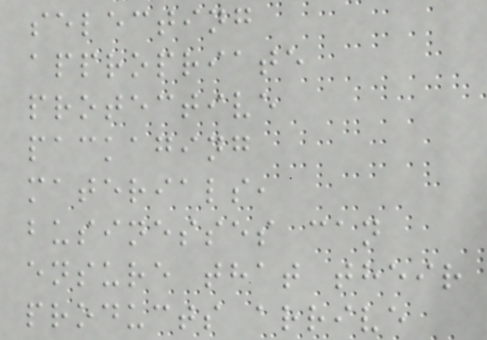selecting
appropriate
protective
packaging
materials,
businesses can
ensure that their
products arrive
